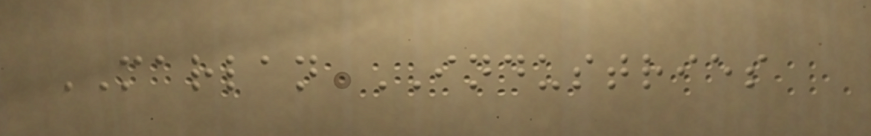MARLAN INDUSTRIES
